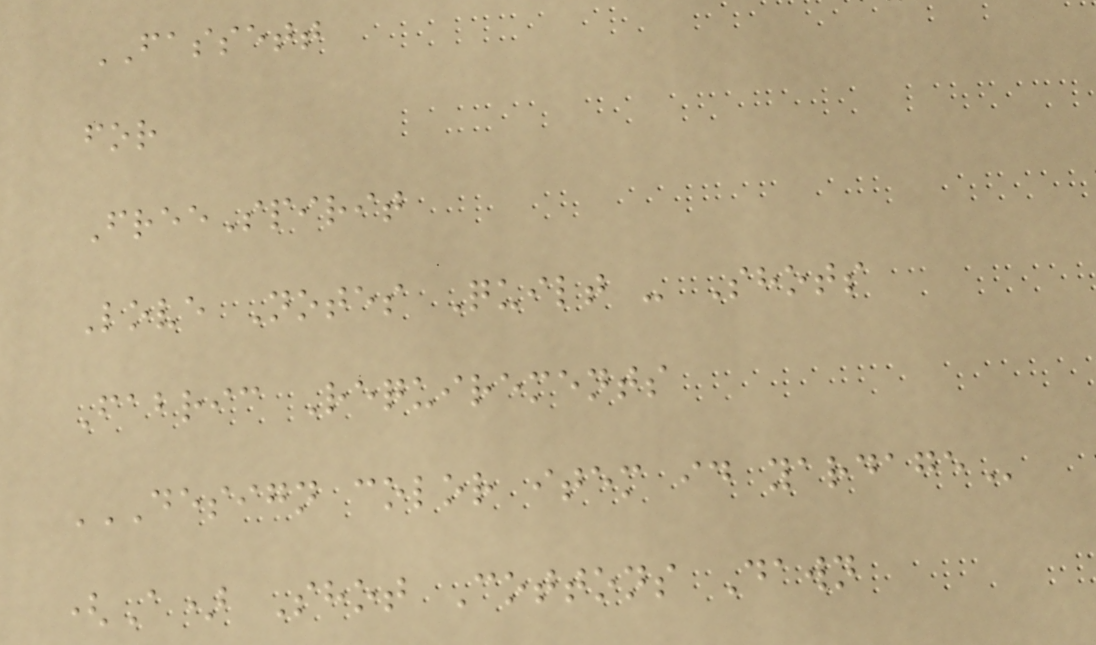FASSETT
for
FreeSpirit
Love Notes Quilt - Shots
Fabric Requirements
DESIGN COLOR ITEM ID YARDAGE
(A) Shot Cottons Dawn
